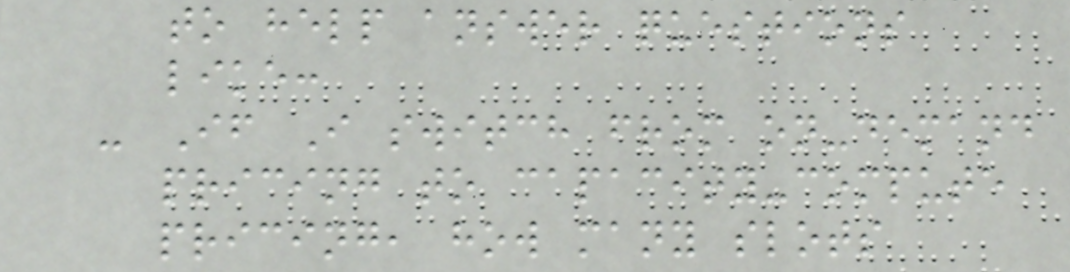to help answer questions
like:
- If I switch from on-demand
pricing to capacity-compute
pricing, how many slots
